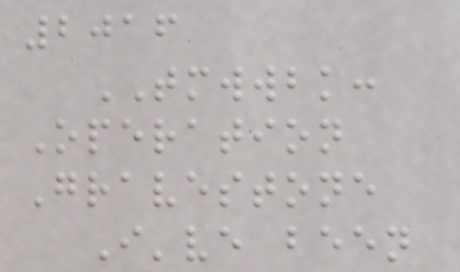2016
TMWWBK:
Operation
Gravestone
I've been
